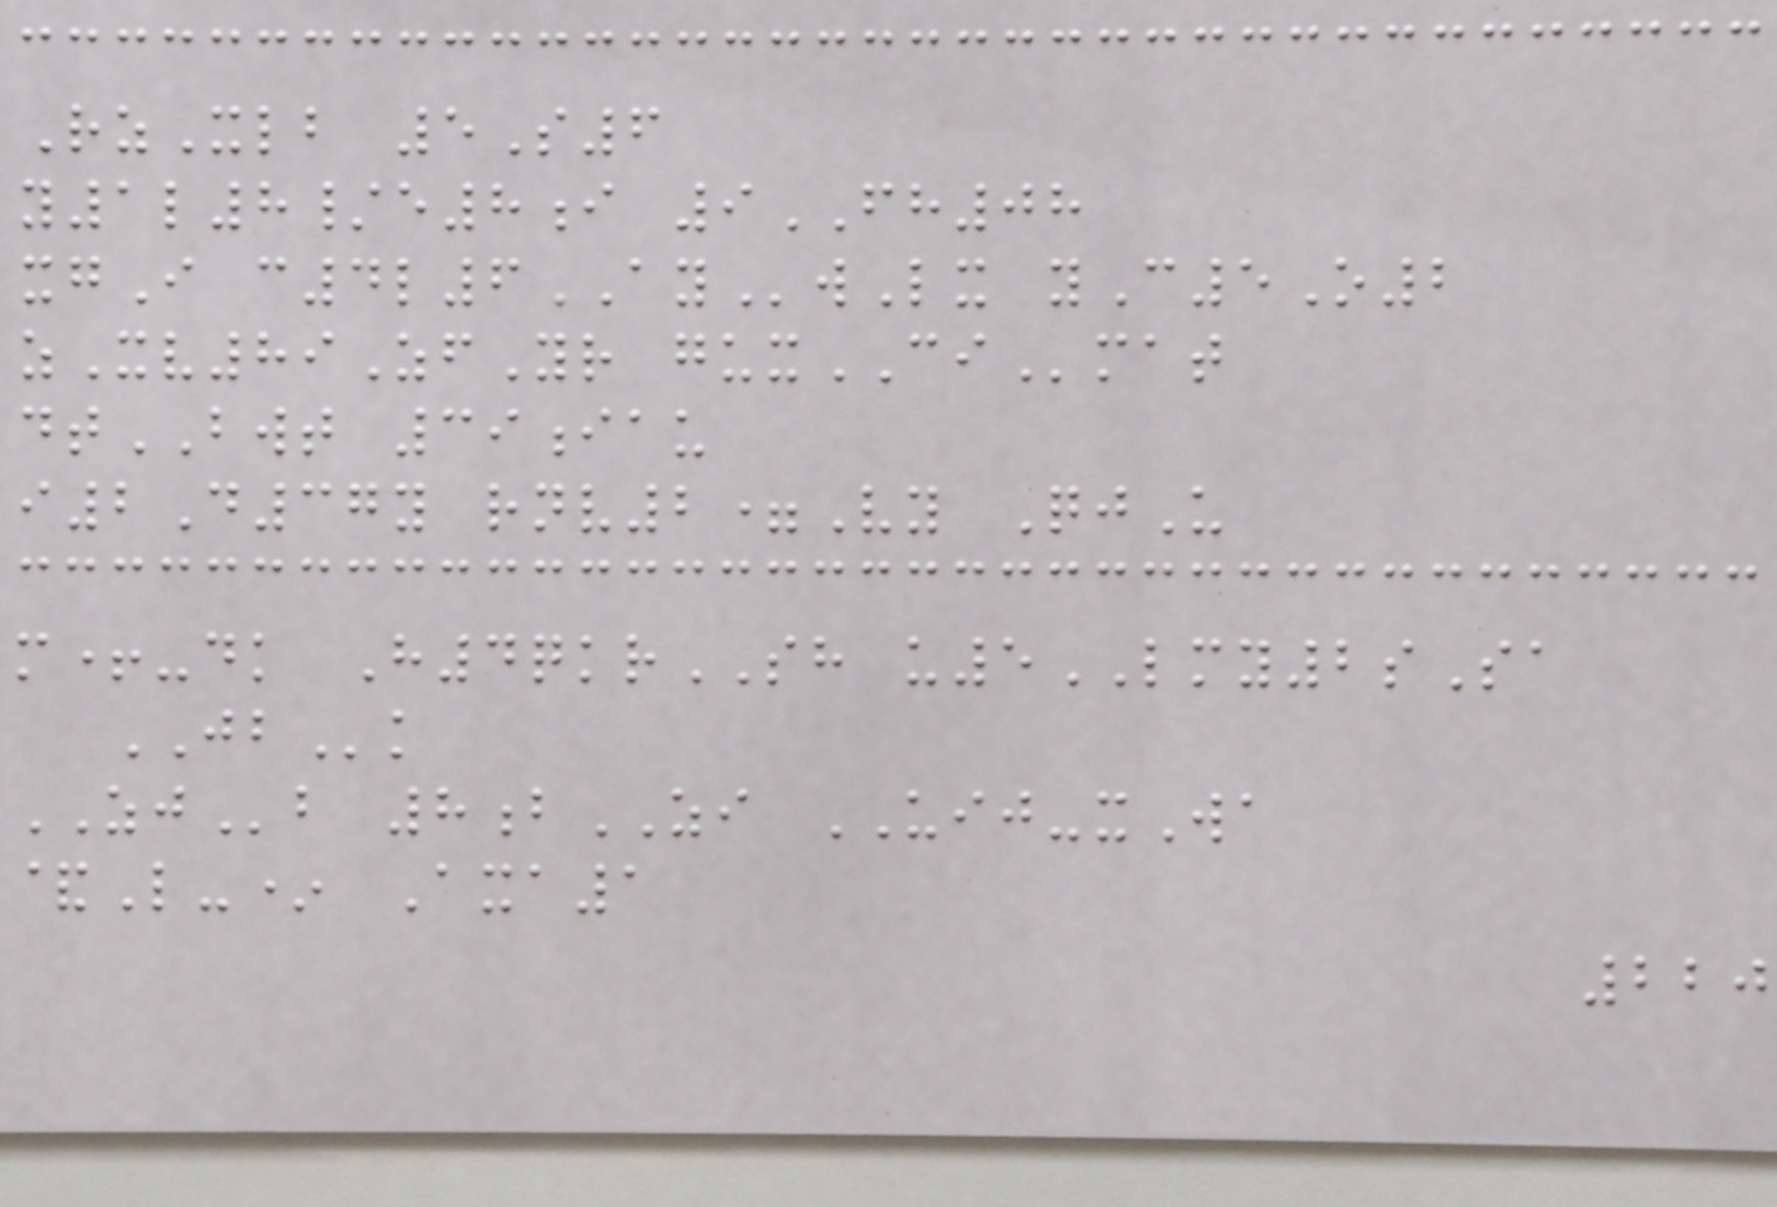RzXlb 5S6
y1l8/e8i 9FH08
xgI c4l6AYwLx yC5O2
zXv89ZfYr guxCImat
dtBWT 39iau
i2D37y rnv2=Vy QjU
m+-dk H4qkrSH u5LMY2sSa
JBk
ZJb 8bZI UIJ-xWa
&L-* Axa1
220
